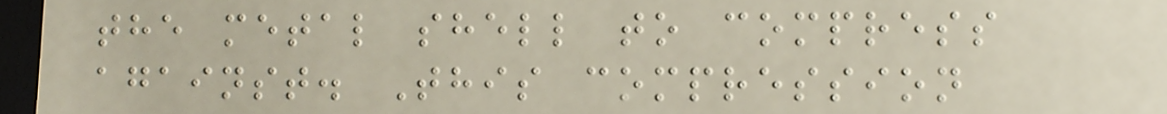the metal shell to compress
against. This compression
